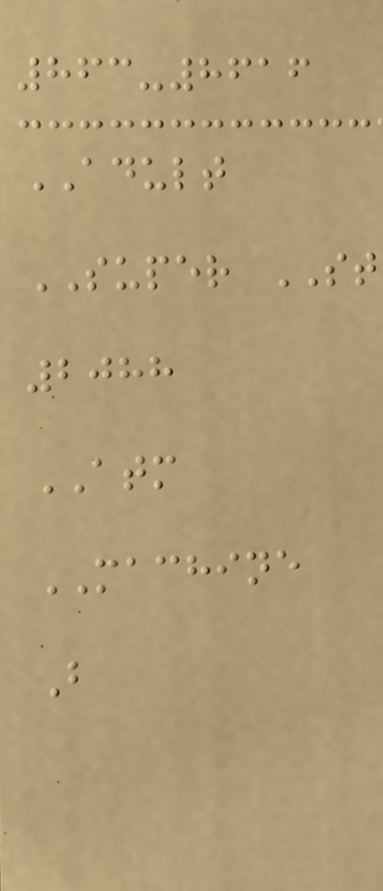863-8616
ADULT
SUPER ST
2088
ATM
MACHINE
B
